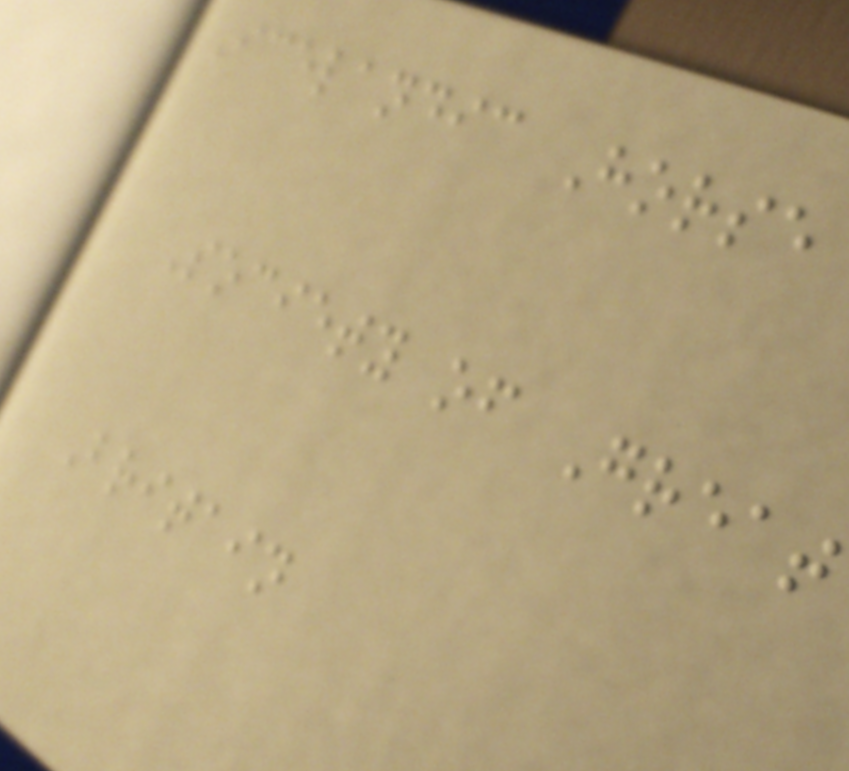Icelandic Horse
Society of Great
Britain
